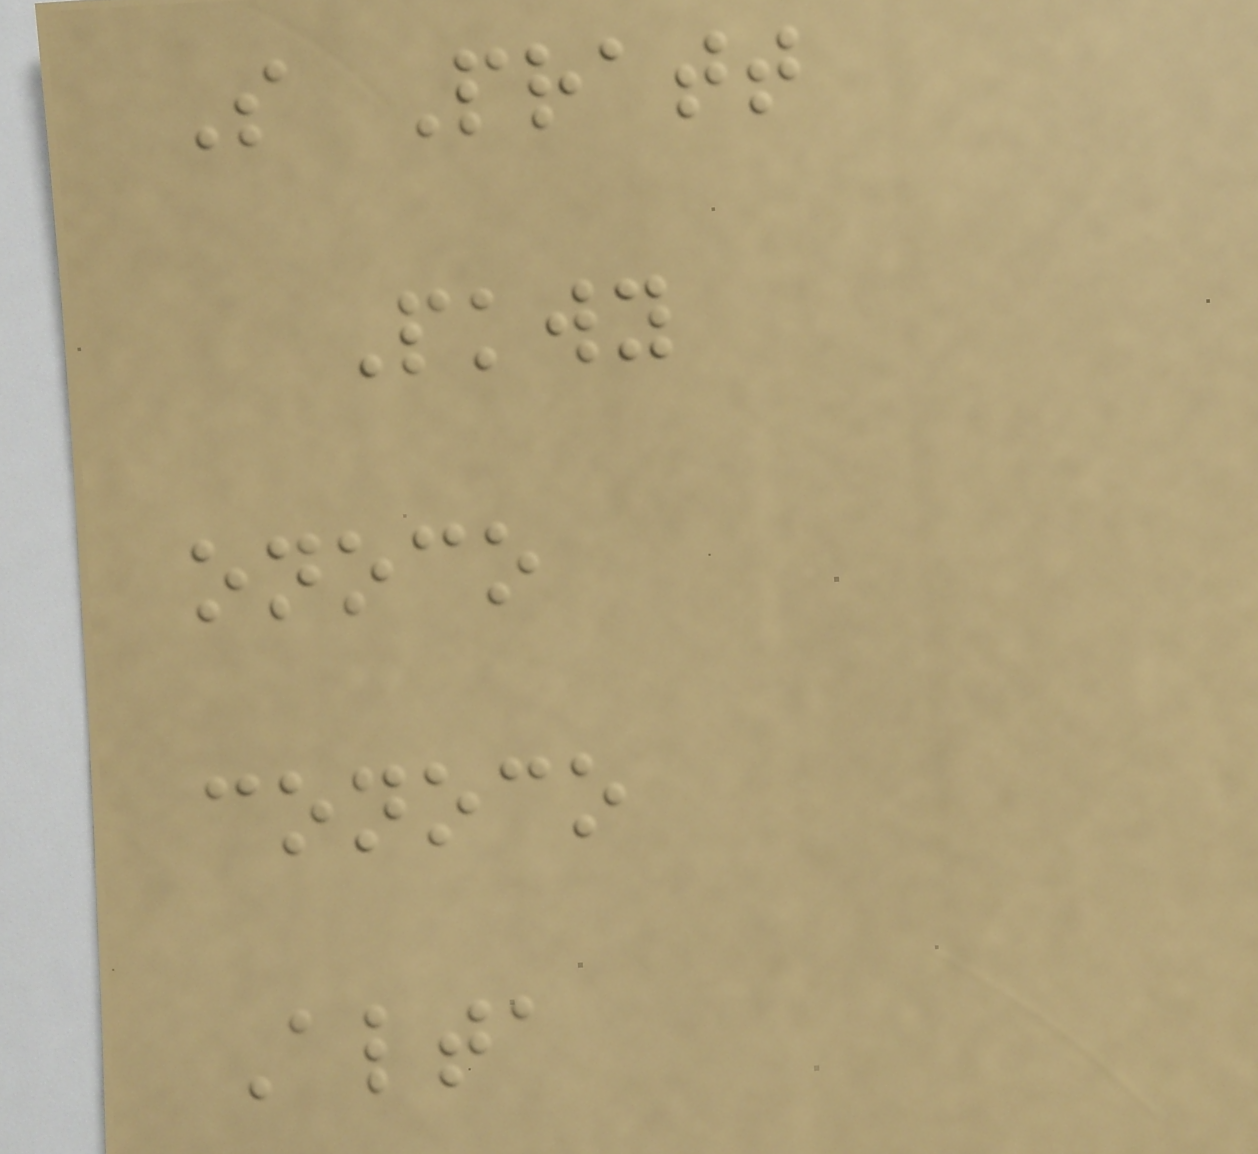S Pratt
Pkwy
onoco
conoco
Alta
